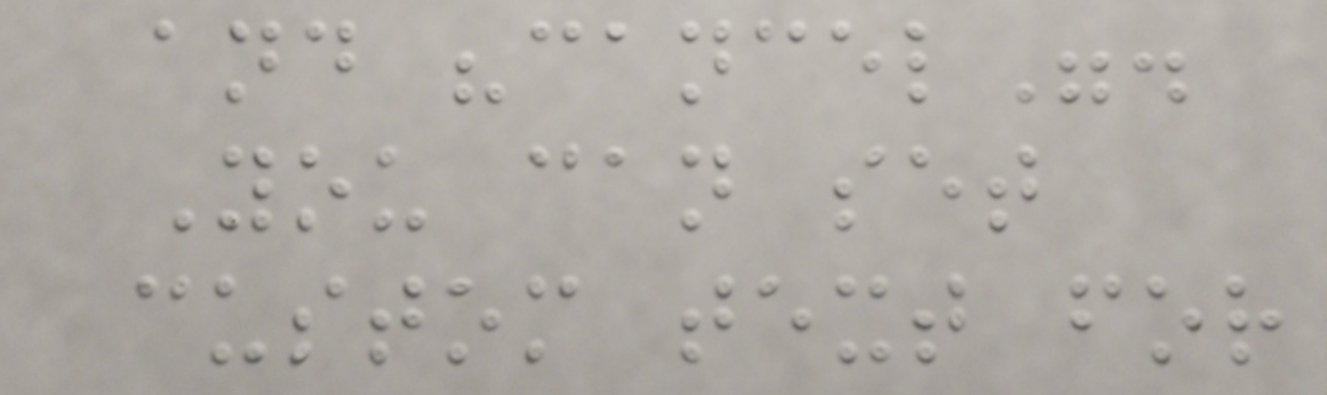and "cancel".
You can set
custom text for
